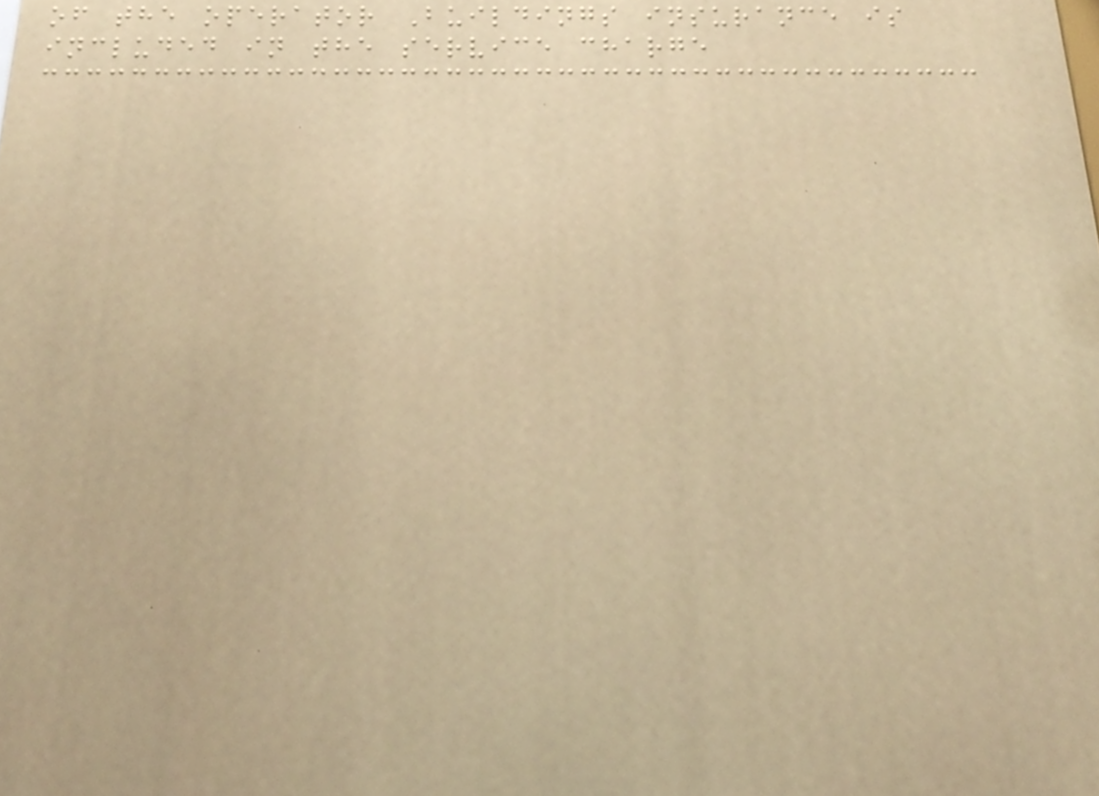of the operator Buildings insurance is
included in the service charge
